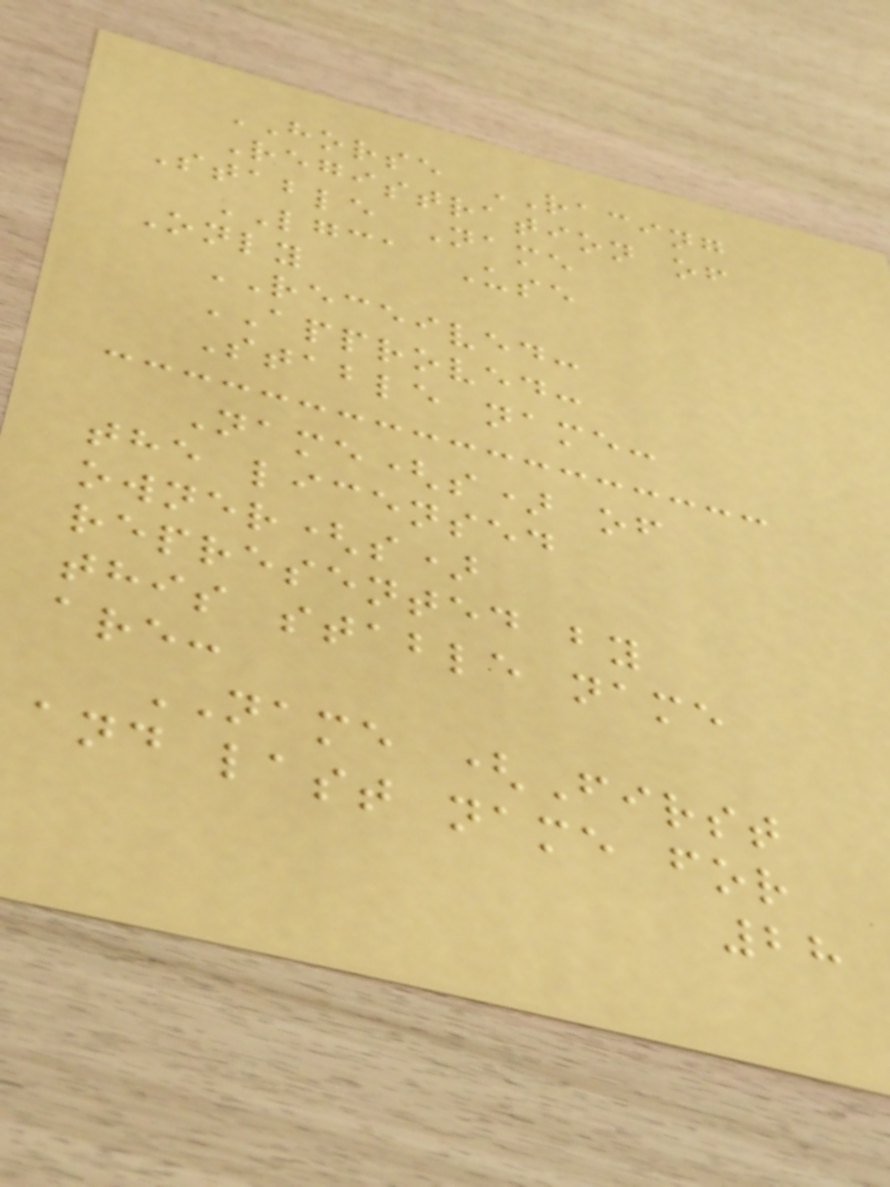HORSE RACING
Registration of
Stable Name
LGCA Use
Only
RECEIVED:
APPROVED:
Stable name:
Name(s) of
the licensed
owner(s)
represented by
this stable name
are:
NAME (First
and last name for
28
